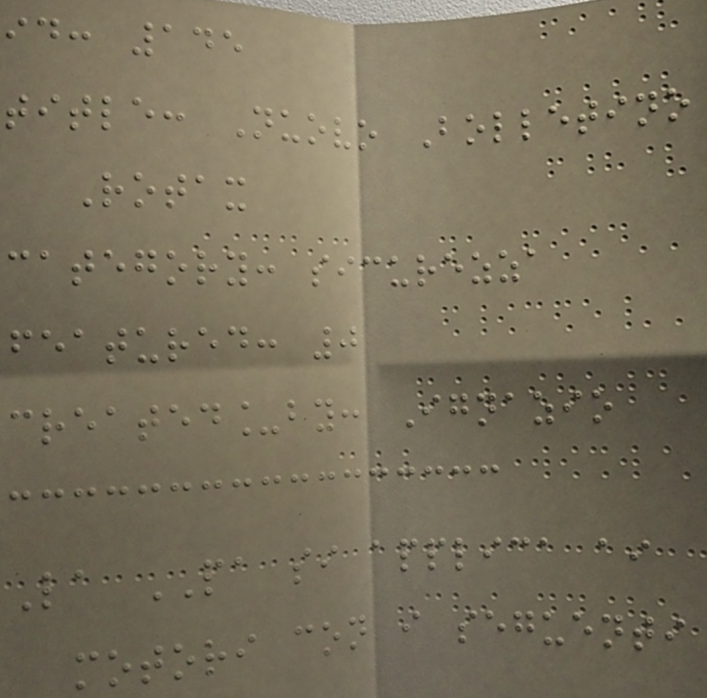id: 145
title: Nuovo Bolletino
Rotax
category: sicurezza
featured: 0
created_by: Ignazio
La PA si applica ai
motori con i seguenti
